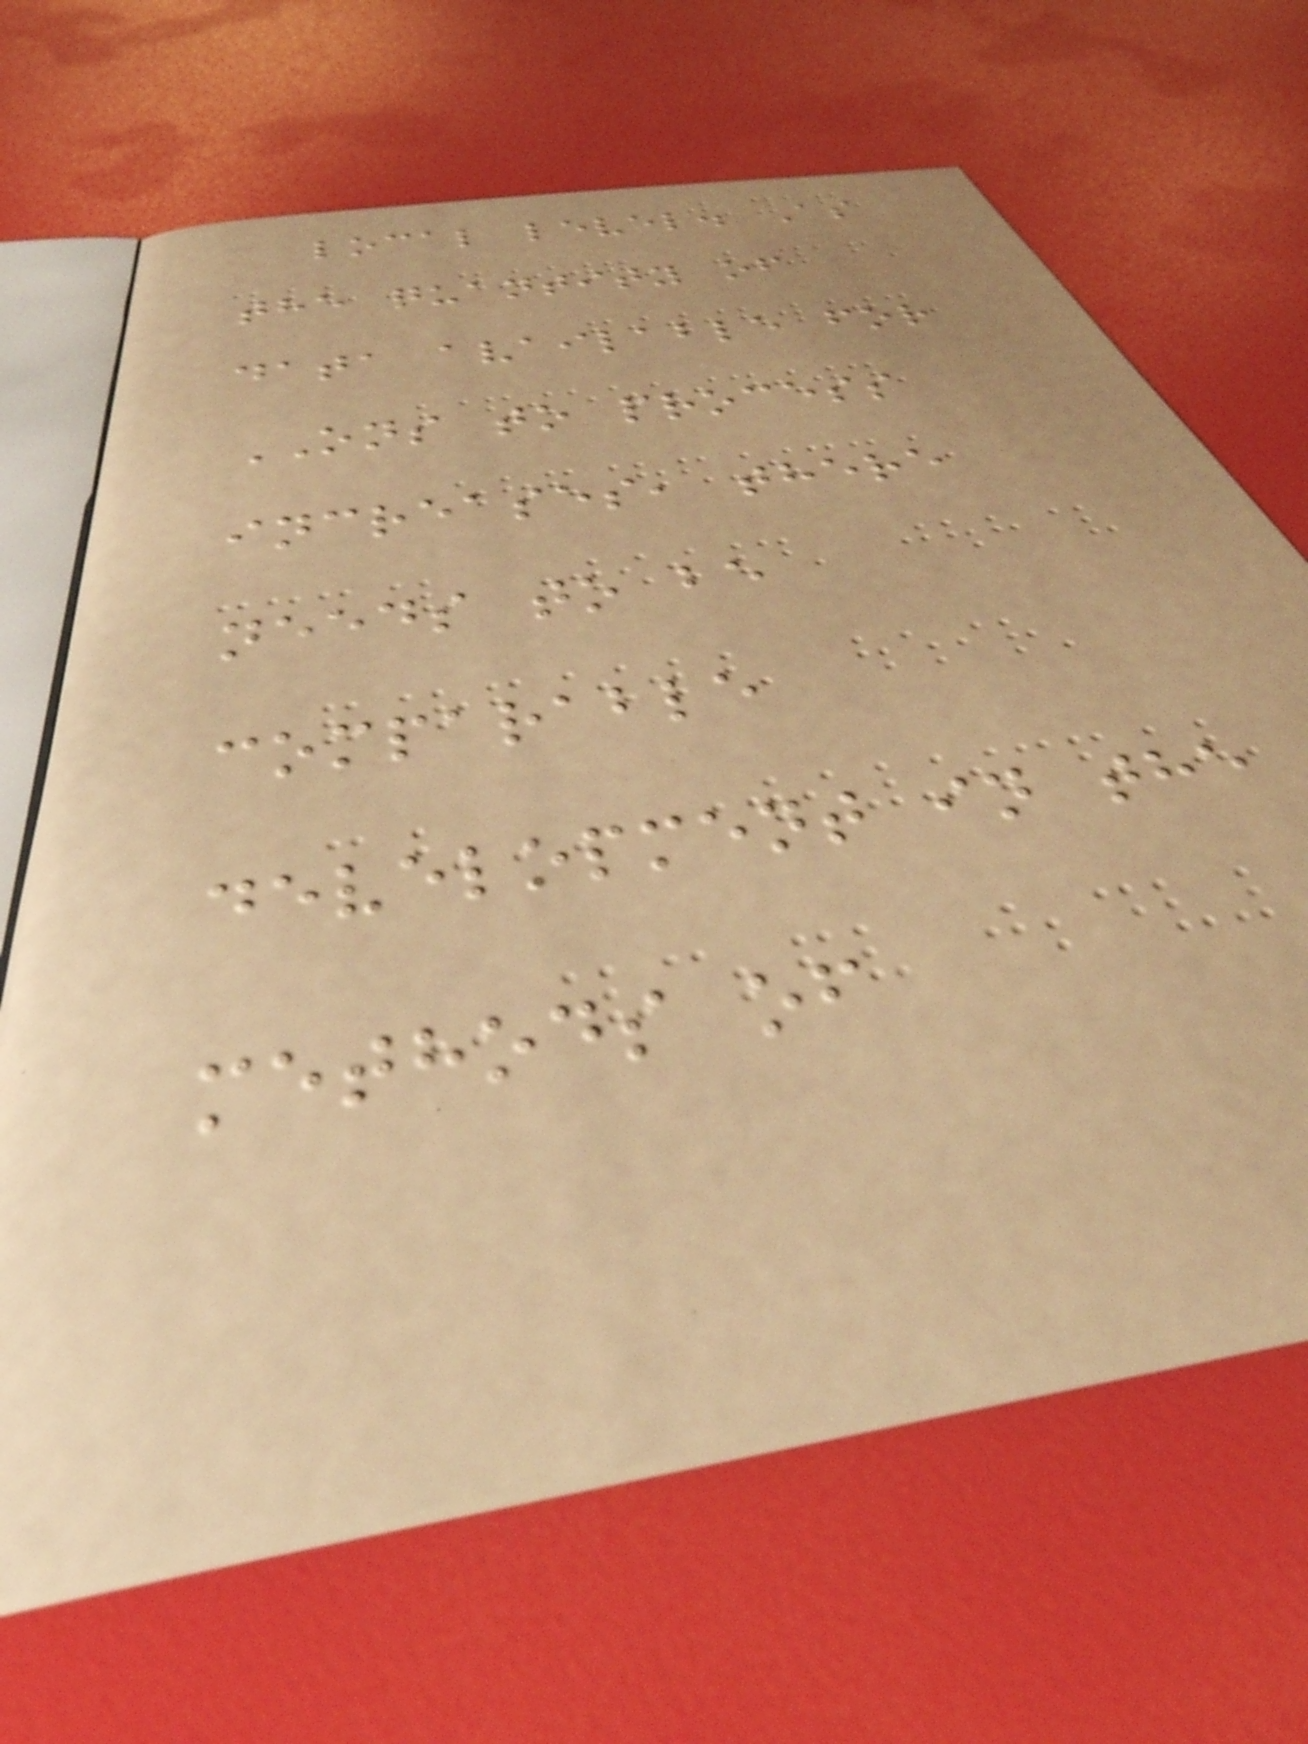local level. As
the quantity of
data available for
ONS to process
increases, there
needs to be
comparable
development in the
methods of
